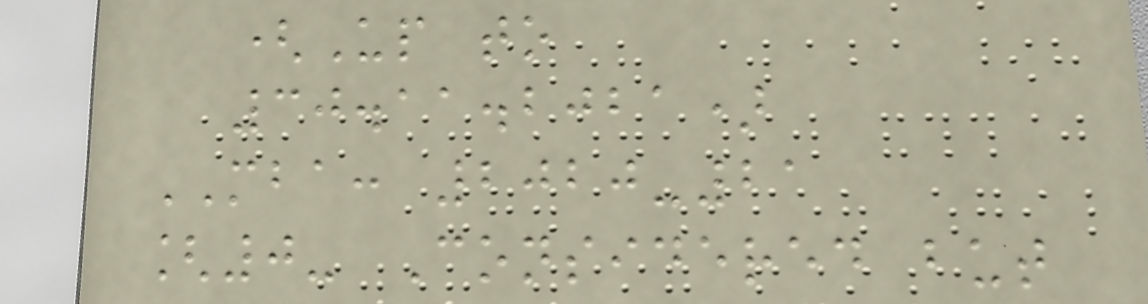(Up to
30.11.2021)
MBA: 2020-21
[0- Considered but
